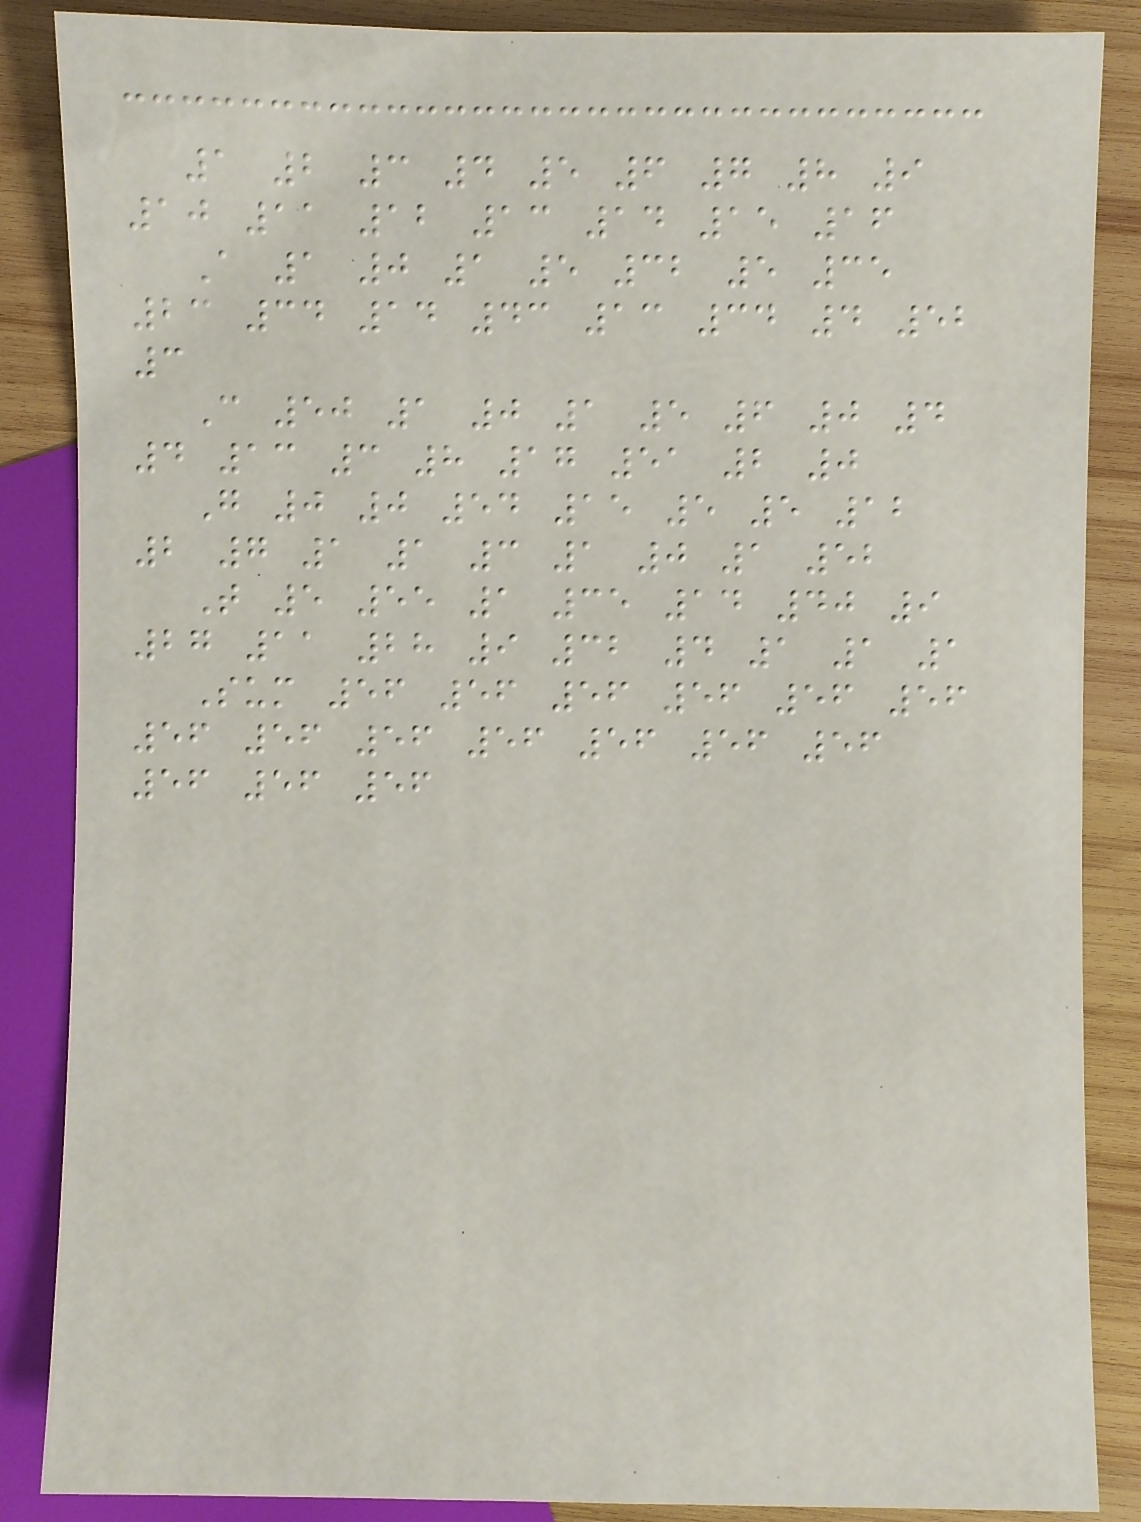1 2 3 4 5 6 7 8 9
10 11 12 13 14 15 16
A 1 0 1 5 32 5 35
23 34 14 43 13 34 4 52
3
C 50 1 0 1 5 6 0 4
4 13 3 8 17 51 2 0
G 0 0 54 15 5 5 12
2 7 1 1 3 1 0 1 52
T 5 55 1 35 14 40 9
27 11 28 9 32 4 1 1 1
Sum 56 56 56 56 56 56
56 56 56 56 56 56 56
56 56 56
